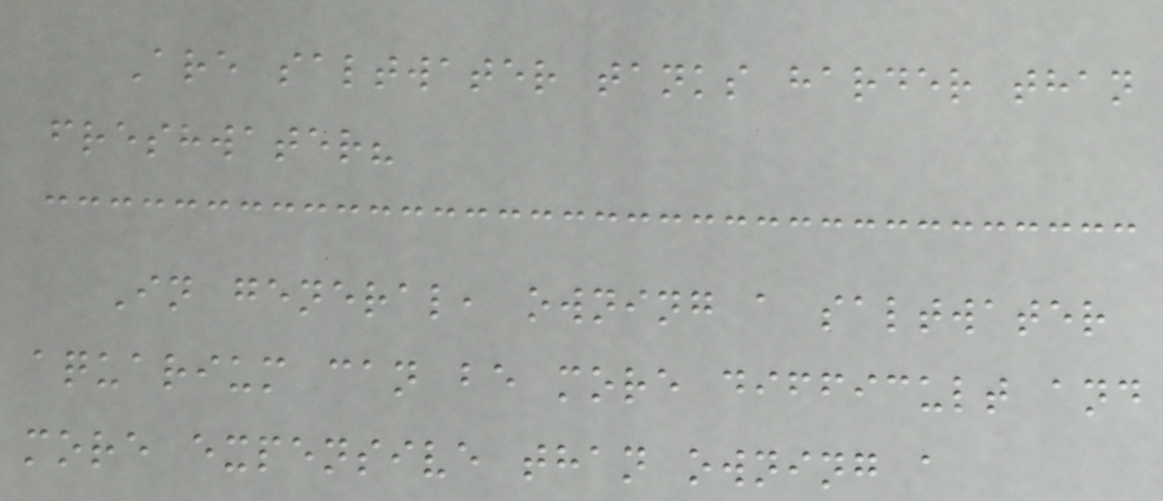Are saltwater tanks harder than
freshwater?
In general, owning a saltwater
aquarium can be more difficult and
more expensive than owning a
